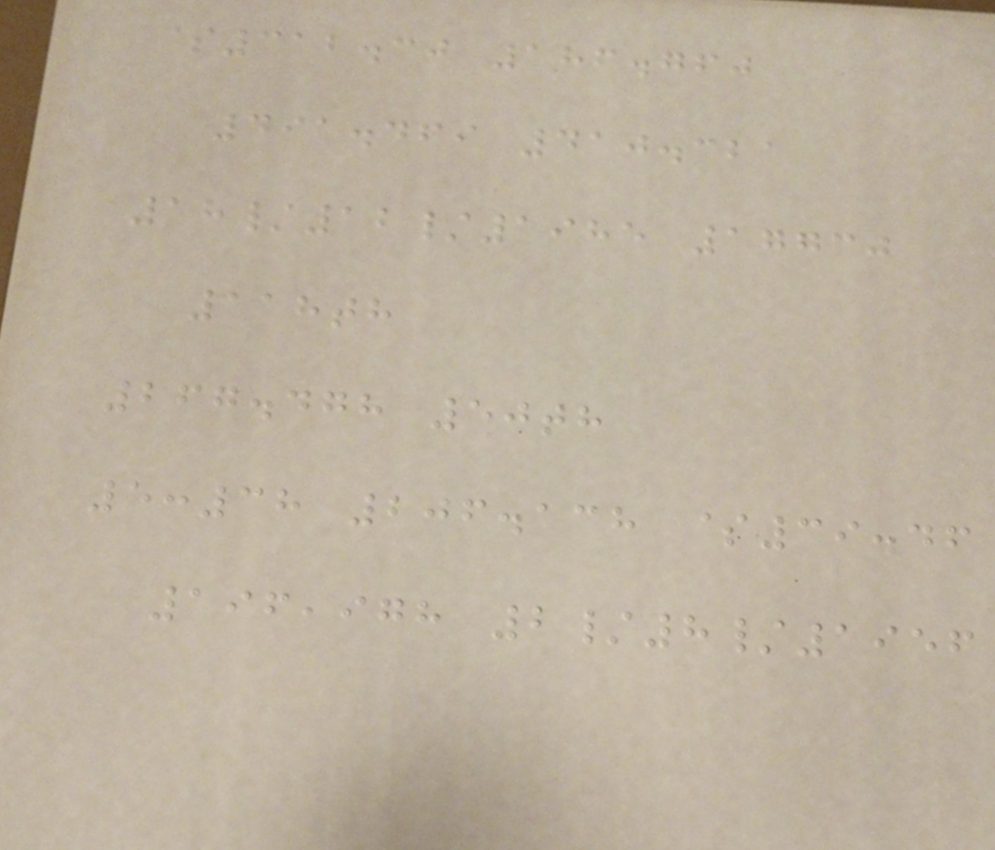$312.30 186.760
491.469 410.321
18/12/1985 17730
118th
267.478 50th
5:38 206.138 $39.46
196,978 2/8/1956
